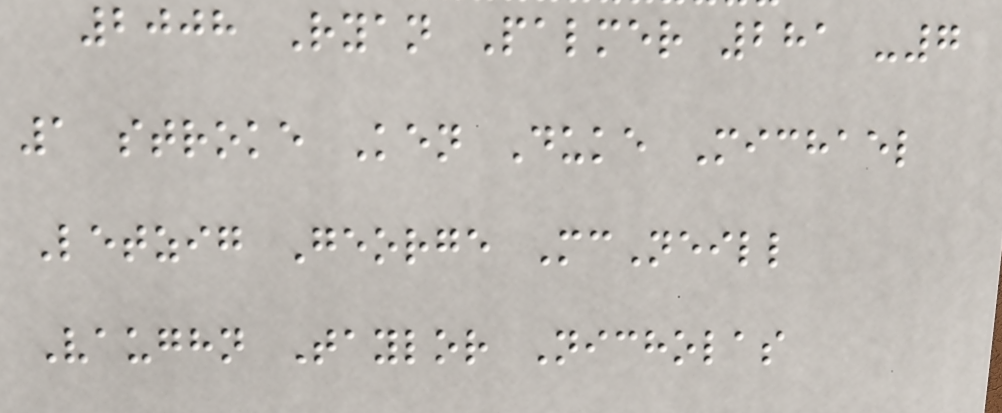2008 Ryan Palmer 281 -7
1 stroke Ken Duke Michael
Letzig George McNeill
Vaughn Taylor Nicholas
